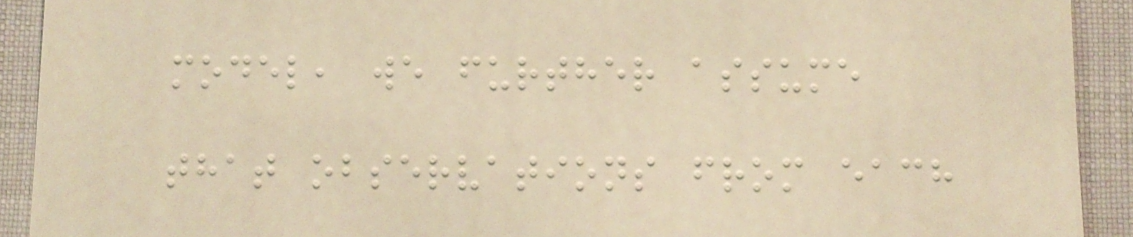model, we further assume
that observations from each
